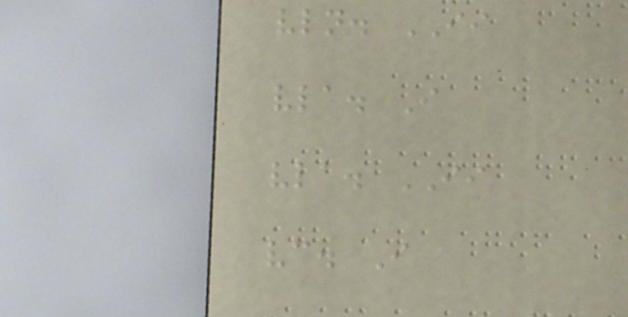vln. II
vla. I
vla. II
vc. I
